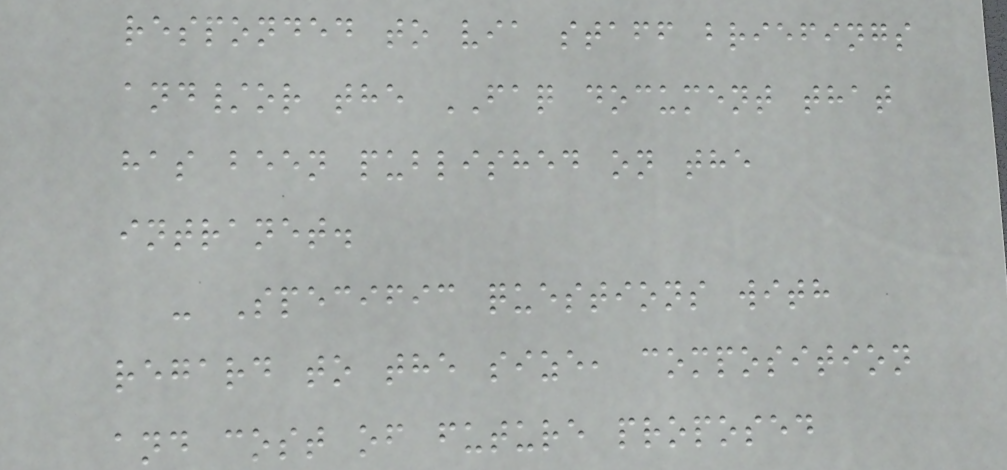responded to via staff briefings
and/or the FAQ document that
has been published on the
intranet.
- Specific questions with
regard to the size, composition
and cost of future proposed
